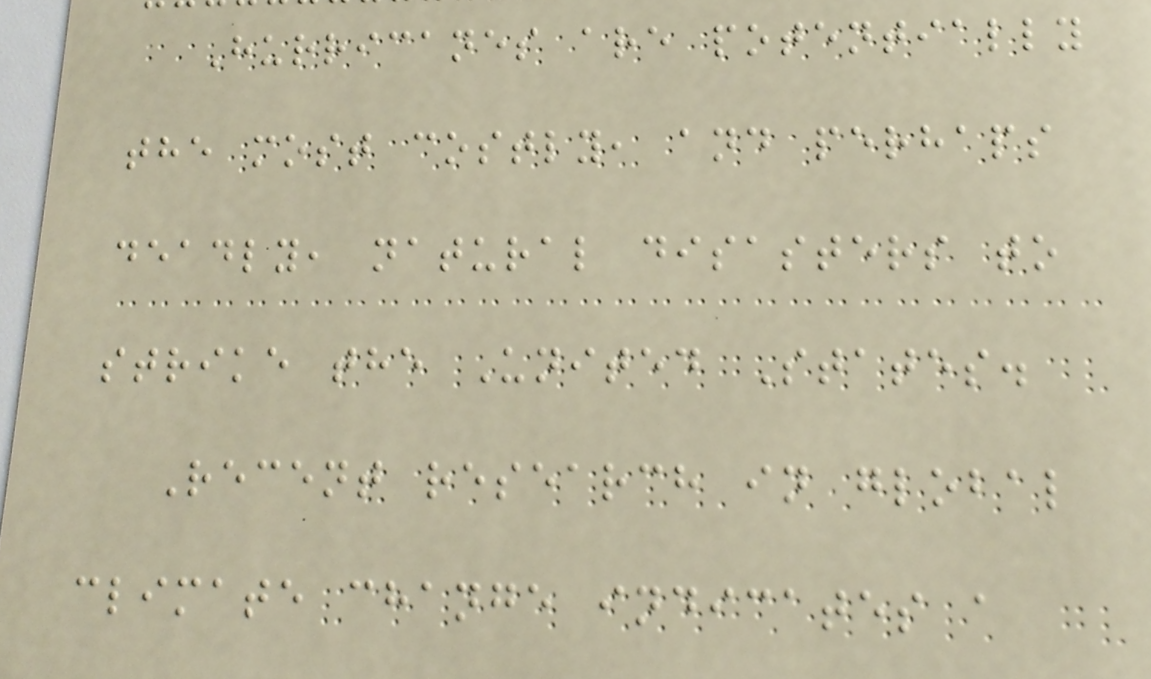Hurricanes are potentially
the most costly, and perhaps
deadly, natural disasters to
strike the United States.
Recent research in global
climate change indicates a
